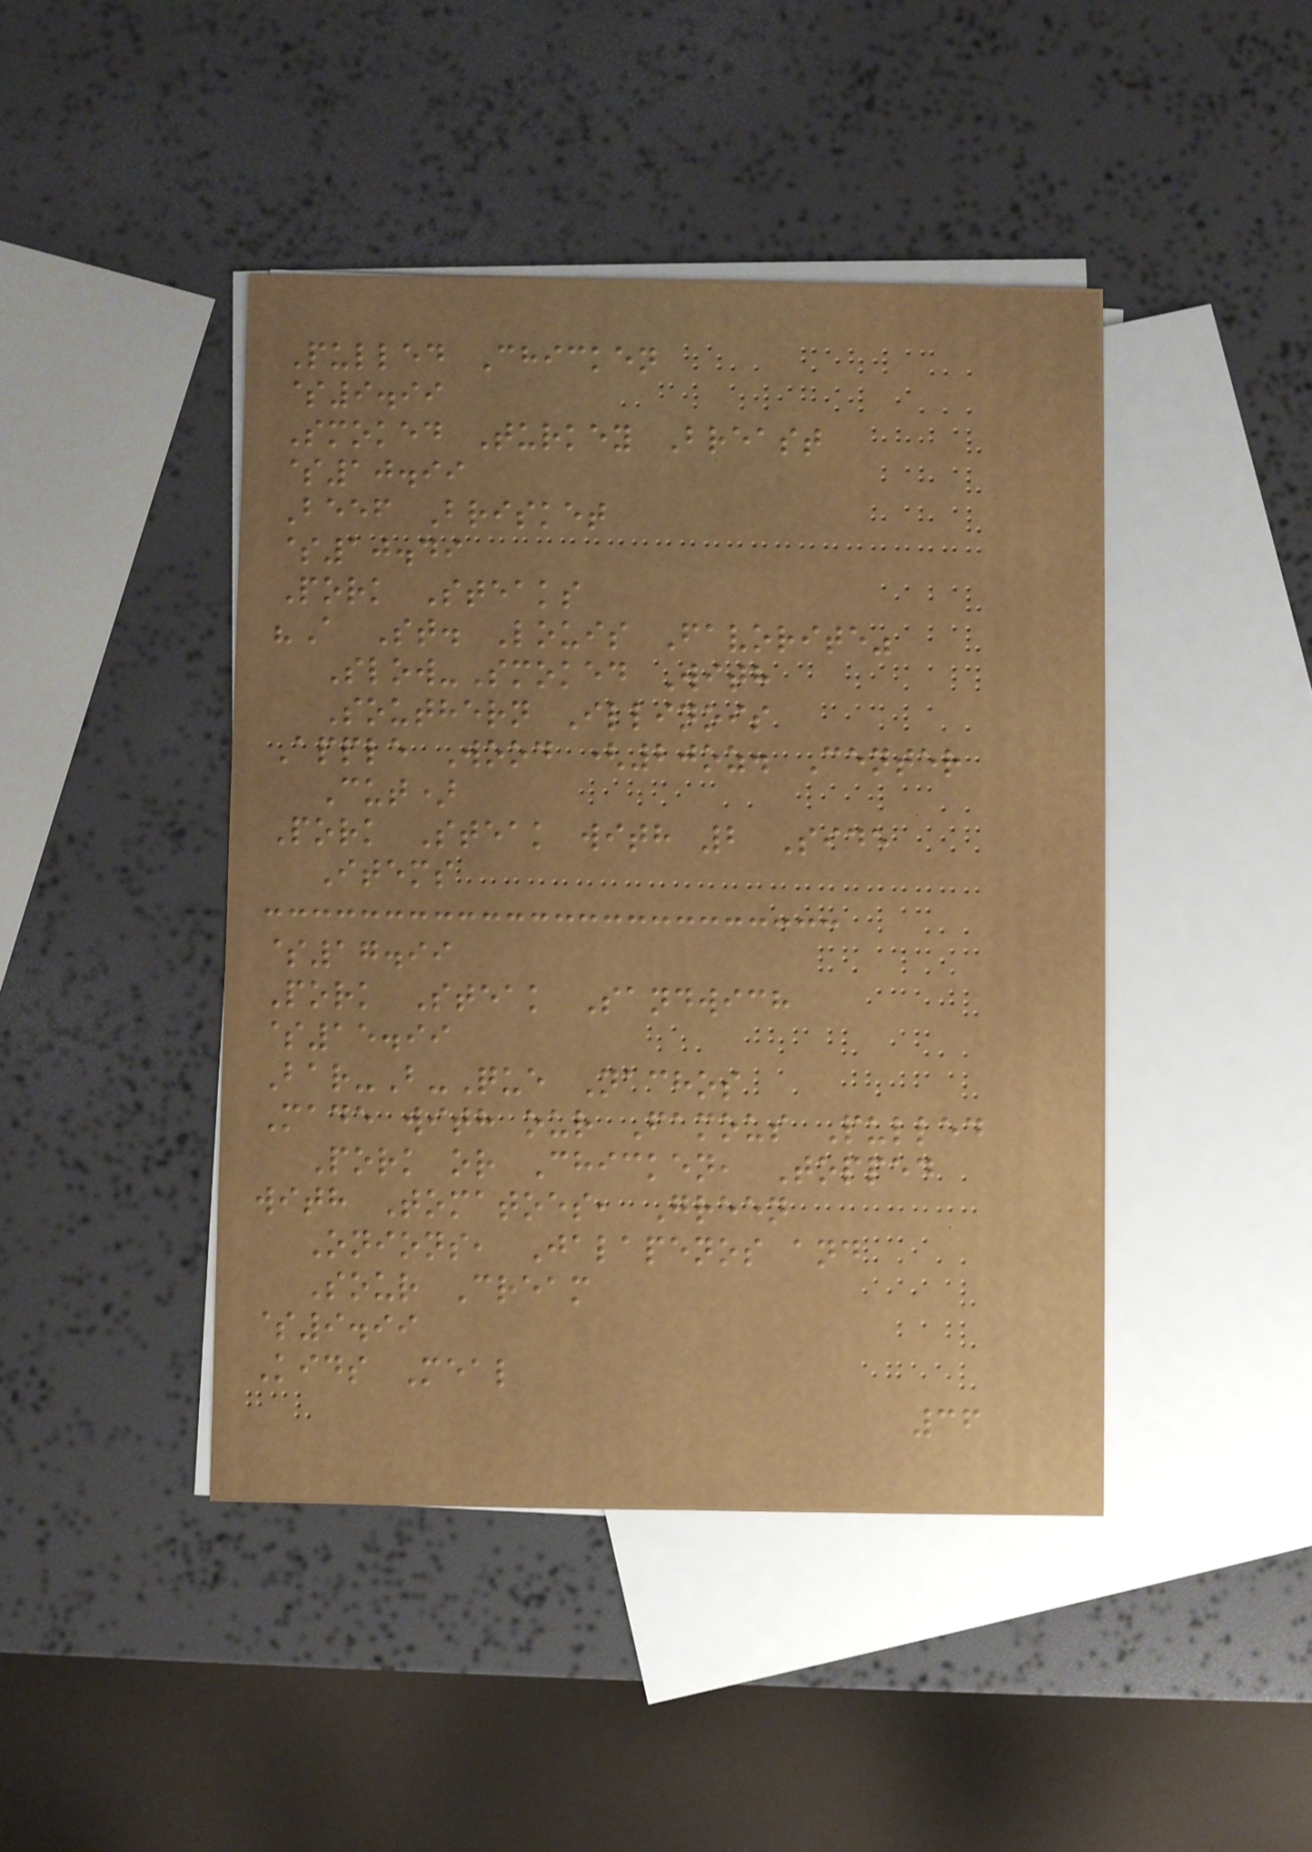Pulled Chicken
$9.99
Smoked Turkey Breast
$10.99
Beef Brisket
$10.49
Pork Steaks
"A St. Louis Favorite"
Slow-Smoked With
Southern Illinois
Apple Wood (20oz. Center
Cut)
Pork Steak with 2 Side
Items
$17.99
Pork Steak Sandwich
$15.99
Bar-B-Que Nachos
Made with our Famous Pulled
Pork or Chicken, Topped
with Tomatoes, Green
Onions, Jalapenos and
Sour Cream
$9.99
Kids Meal
36
